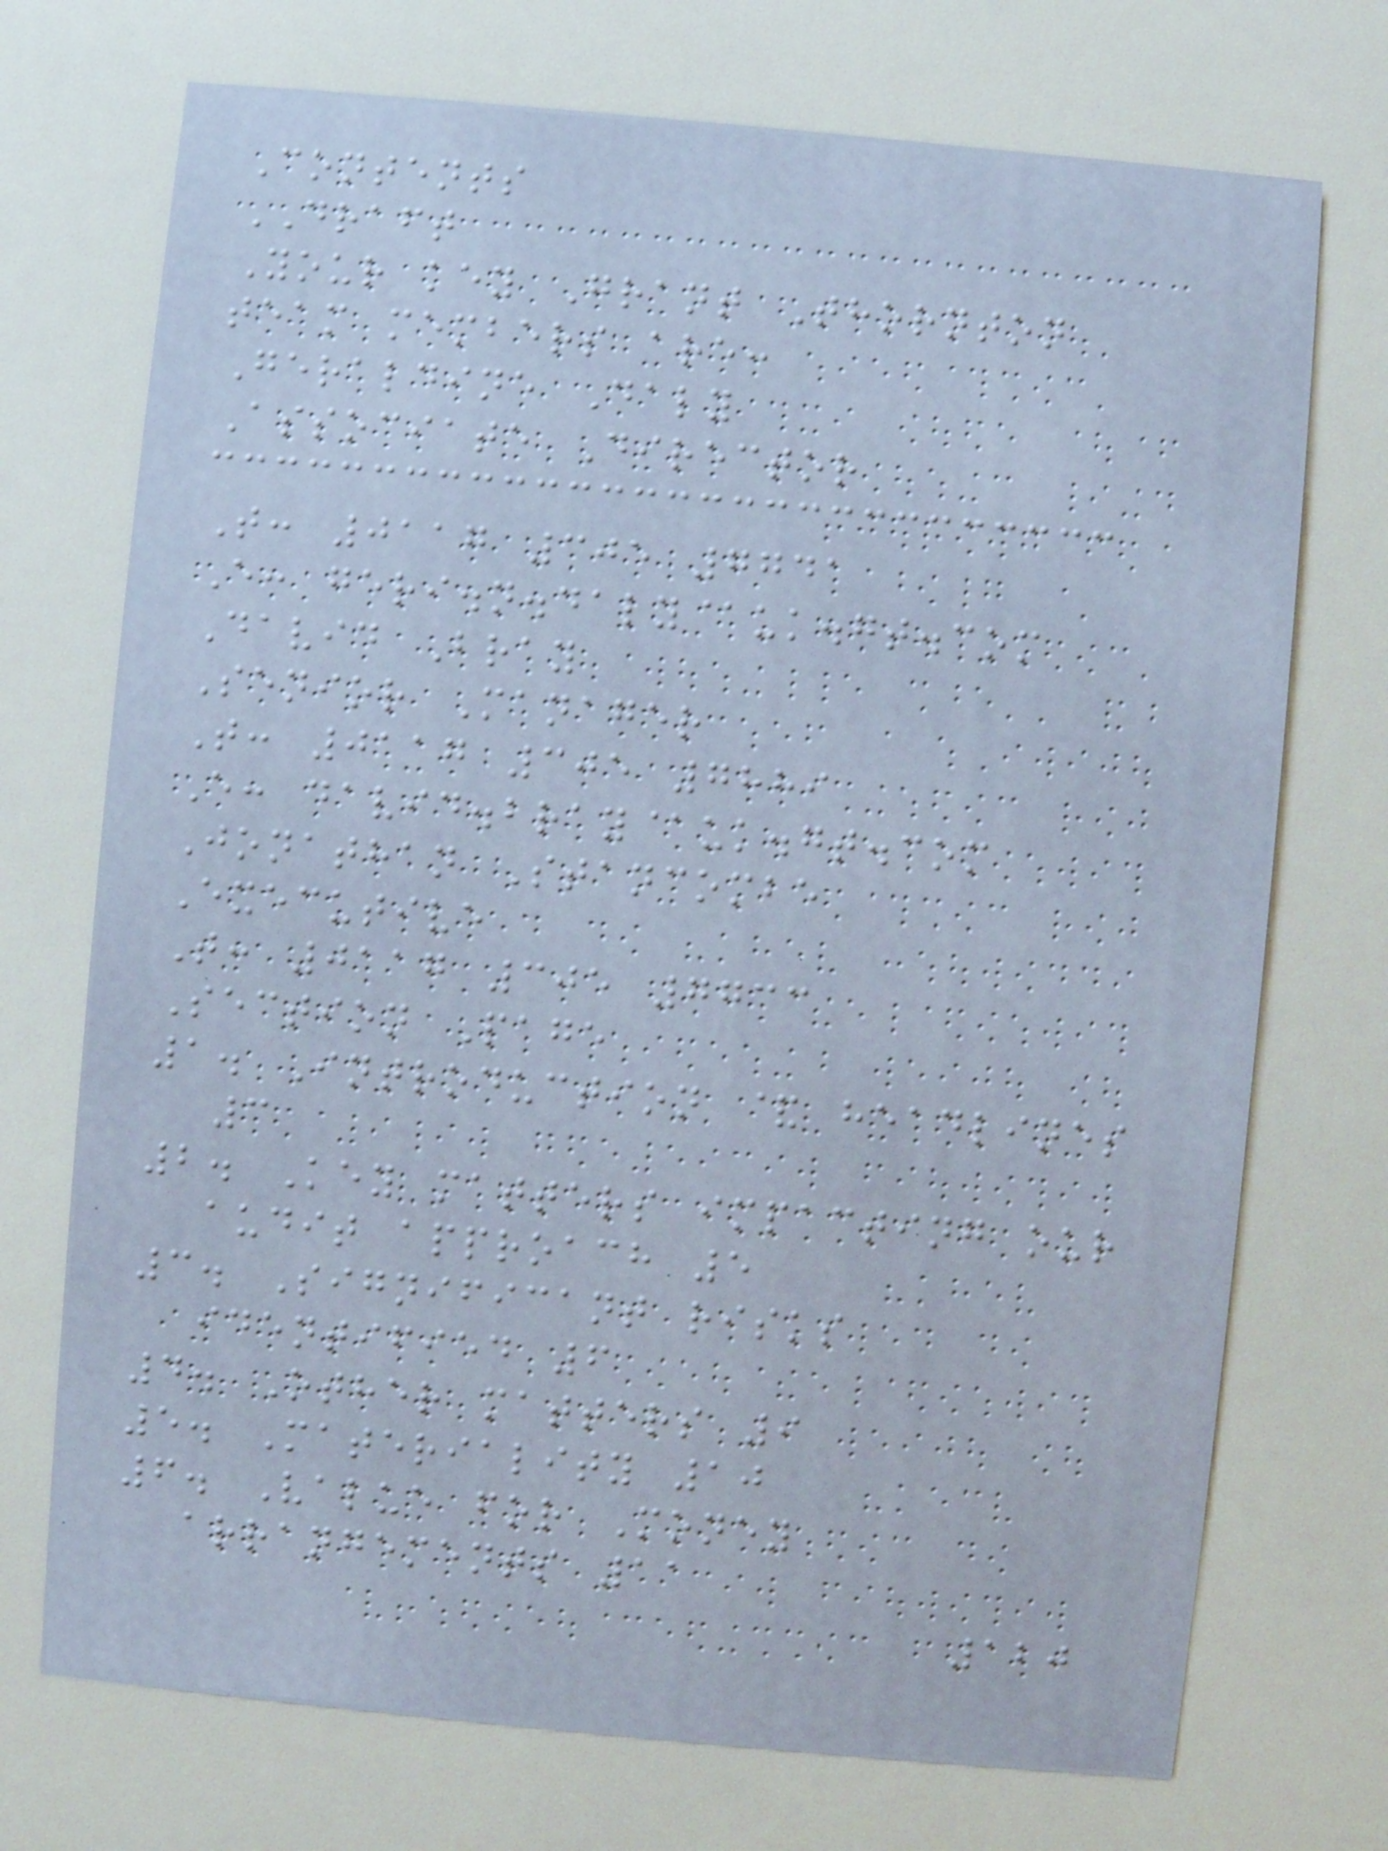Contents
DRAFT
Your key Grant Thornton
team members are:
Geraldine Daly
Associate Director
T: 0117 305 7741
E: geri.n.daly@uk.gt.com
David Bray
Senior Manager
T: 0117 305 7889
E: david.bray@uk.gt.com
Jonathan Stancombe
Executive
T: 0117 305 7733
Section Page
1. Introduction & headlines
3
2. Key matters impacting our
audit approach 5
3. Significant risks
identified 6
4. Other matters 9
5. Materiality 10
6. Value for Money
arrangements 11
120
